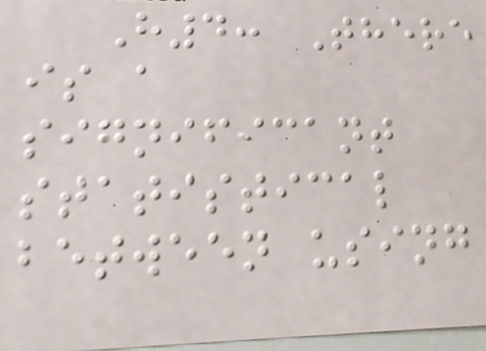H4: There
is a
significant
statistical
between using
